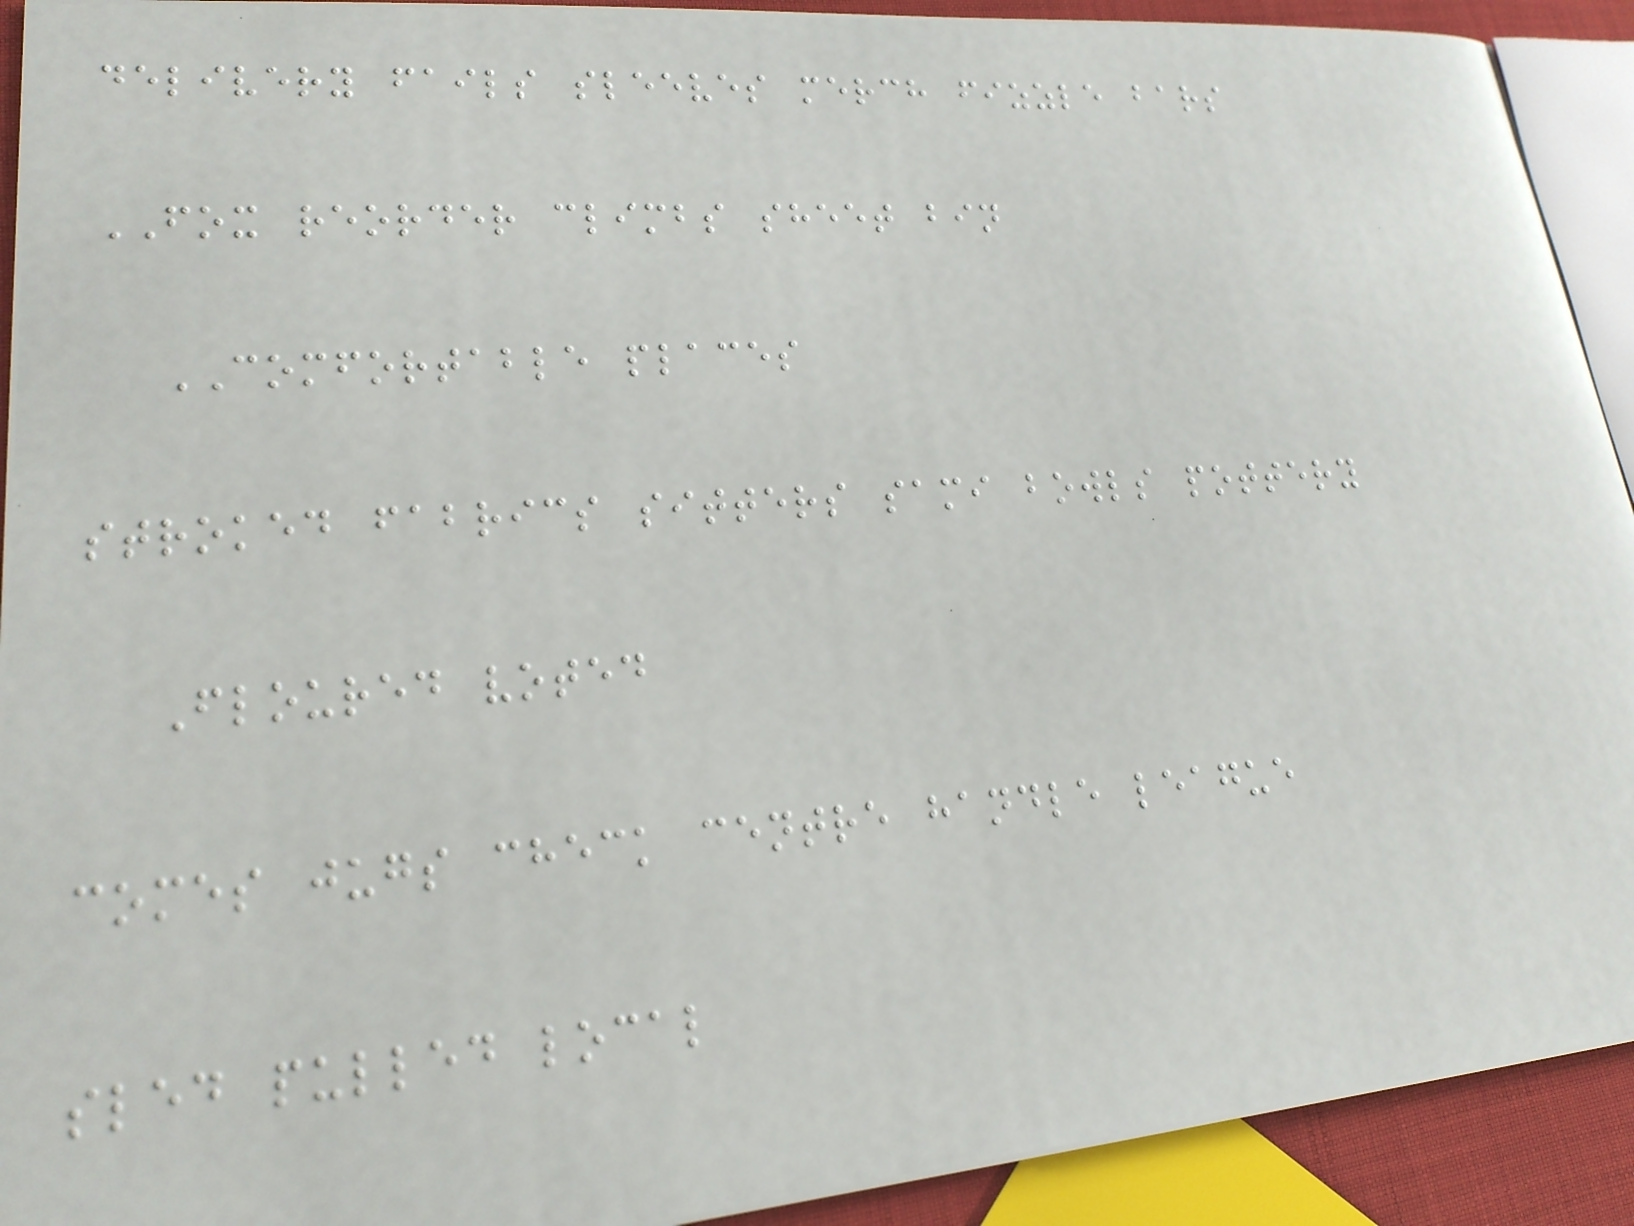delivery fails sleeves merch fizzle bars
FOX reorder climbs sheet bin
COMFORTABLE places
stroked fabrics sitters sami bowls pottery
Floured voted
comes jugs check centre handle league
sled pulled local
